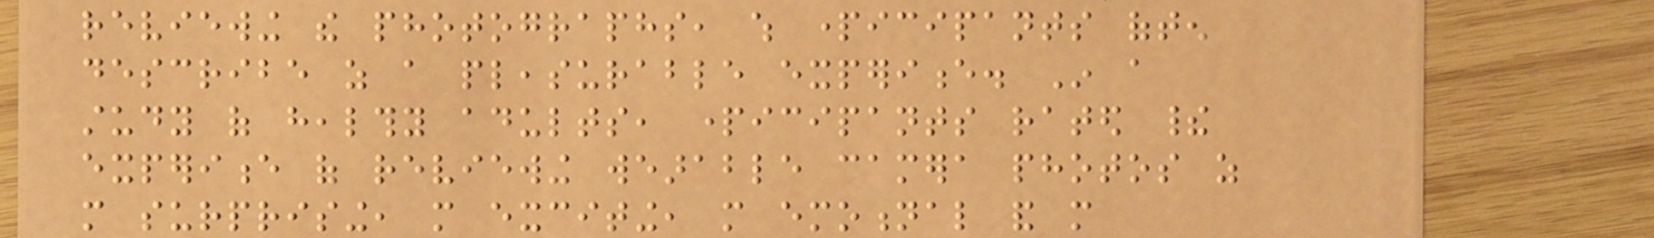reviewing the photographs, which participants often
describe as a pleasurable experience. In a
study of healthy adults, participants rated their
experience of reviewing wearable camera photos as
more surprising, more exciting, more emotional and more
